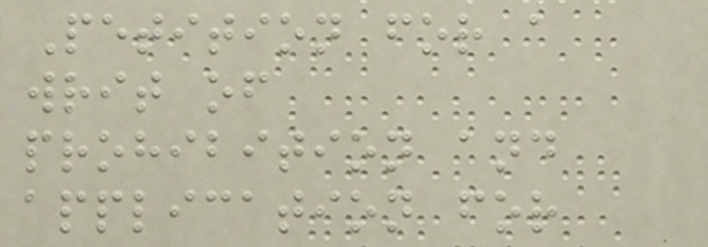Petition for a
writ of
prohibition and
application for
